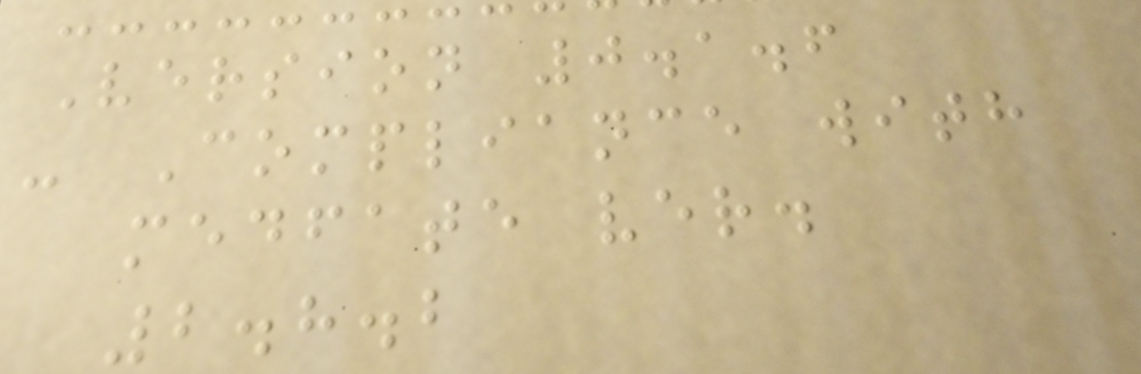Version 0.1.6
- Compliance with
medfate ver.
2.8.2
